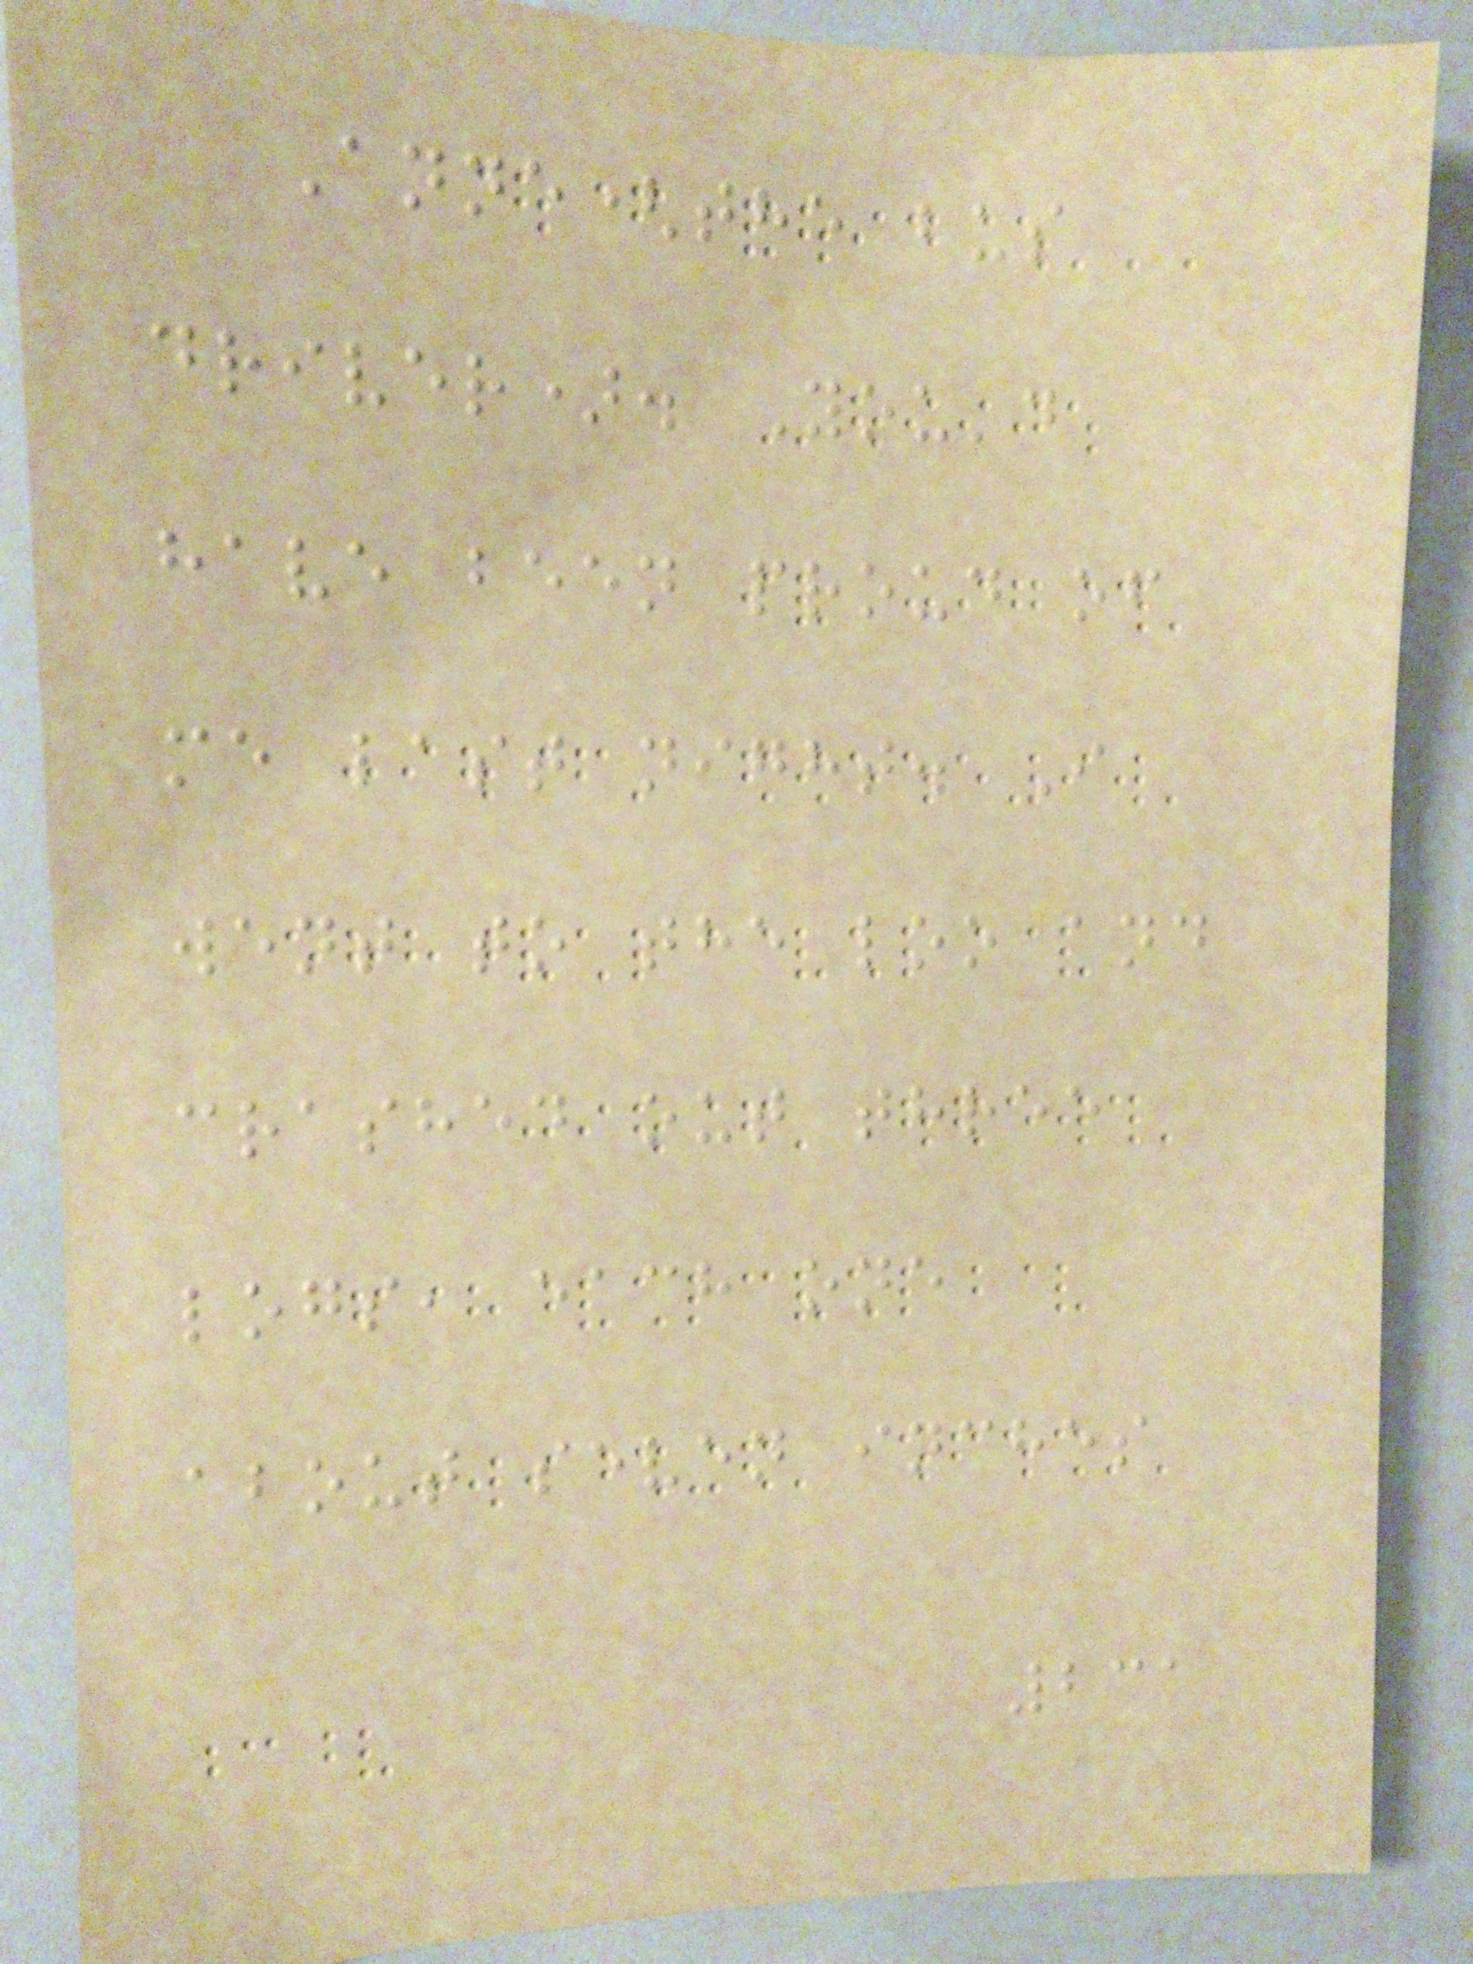Anne(the bus
driver). You'd
have been proud of
me last night. I
went to the loo and
crashed out three
logs, each one
about seven inches
231
